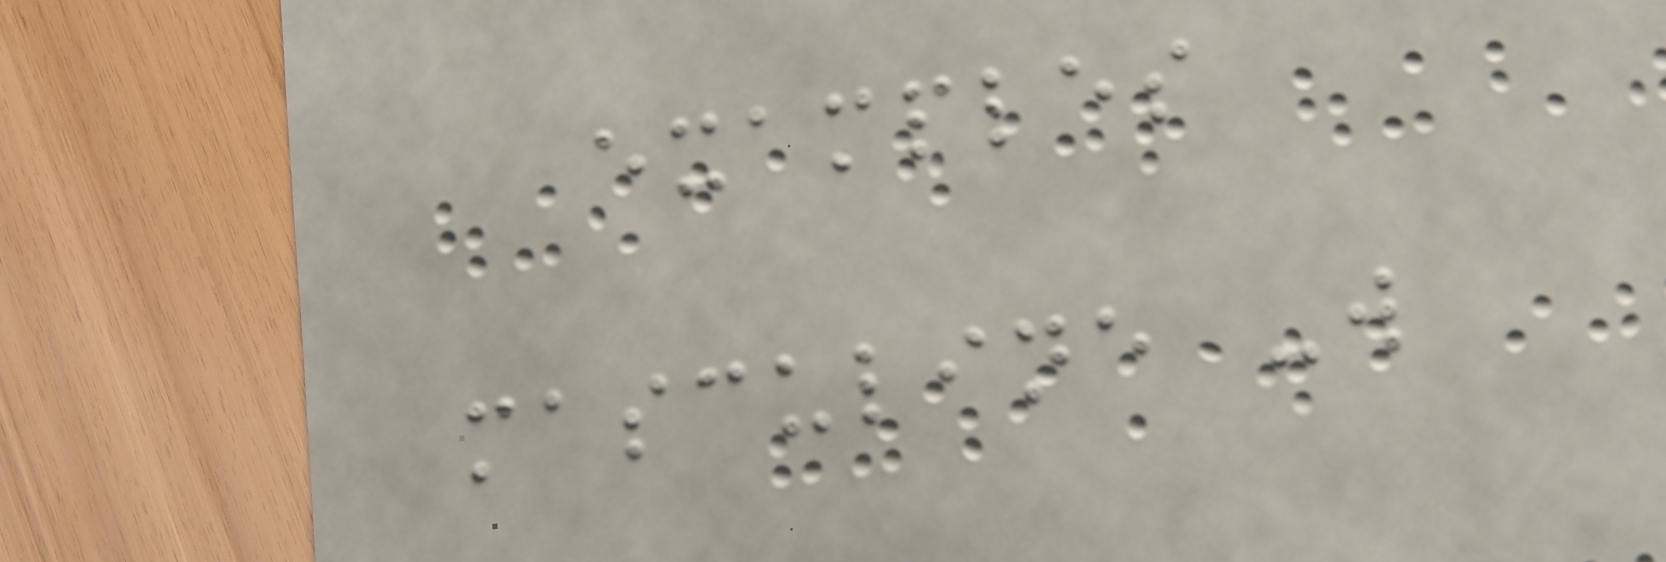examples
masculine -w
